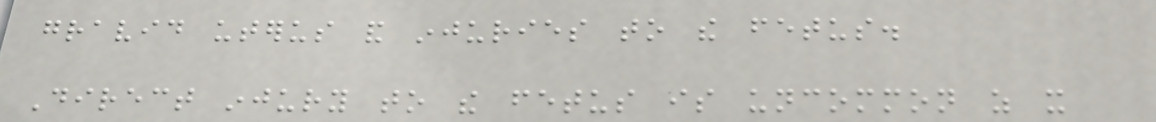gravid uterus and injuries to the fetus.
Direct injury to the fetus is uncommon as it
